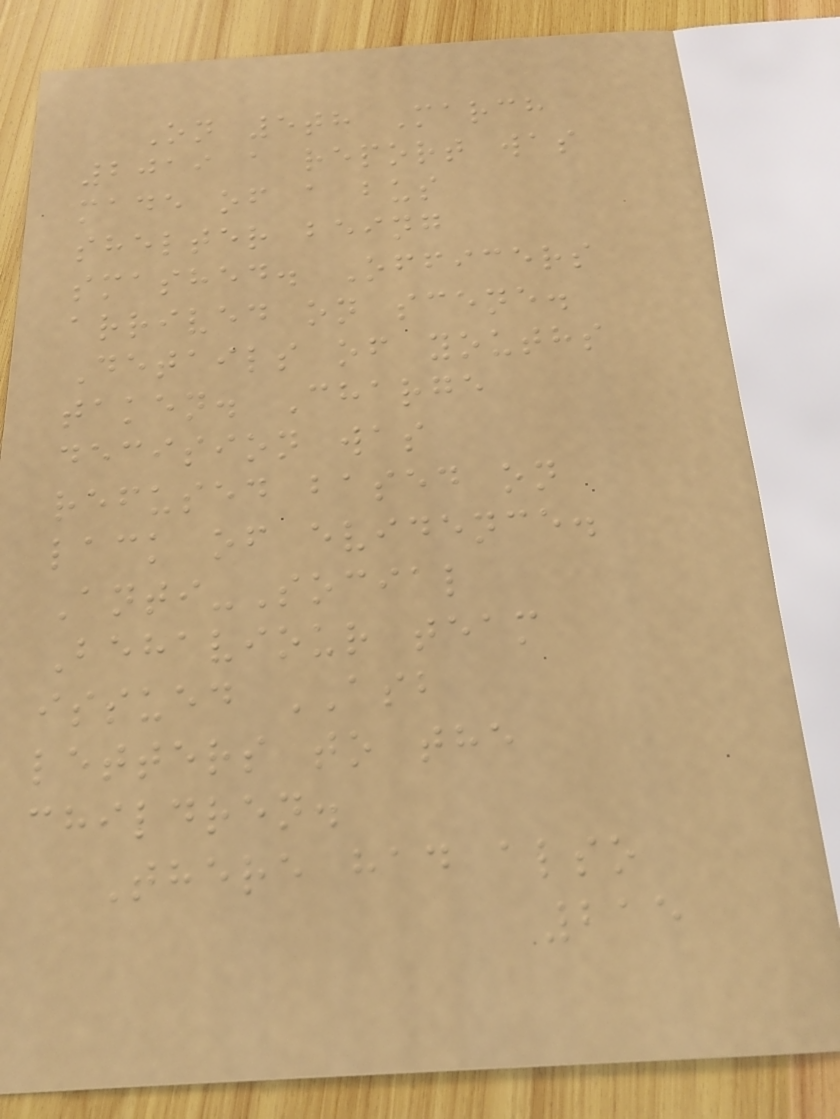On 5th March
2019 a report was
made of a bus
shelter being
smashed. Officers
arrived on scene.
Details of youths
taken. Charge
decision was
refused based on
lack of evidence.
Anti-Social
Behaviour team
issued ASB
letters to the
children.
There had also
215
